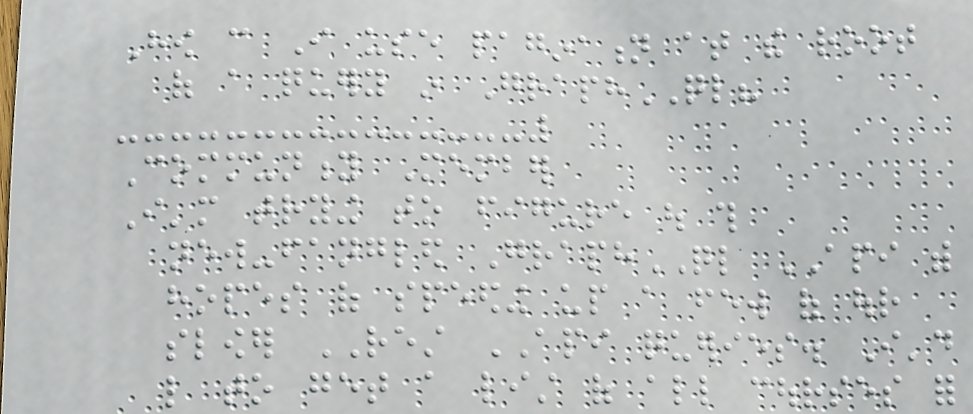How can I use pagination at the root
of a query in GraphQL?
Community Member
I'm trying to figure out this
new-fangled GraphQL API with
hopes of speeding up a few of our
slower REST API queries. I'd
like to get a list of all courses for
